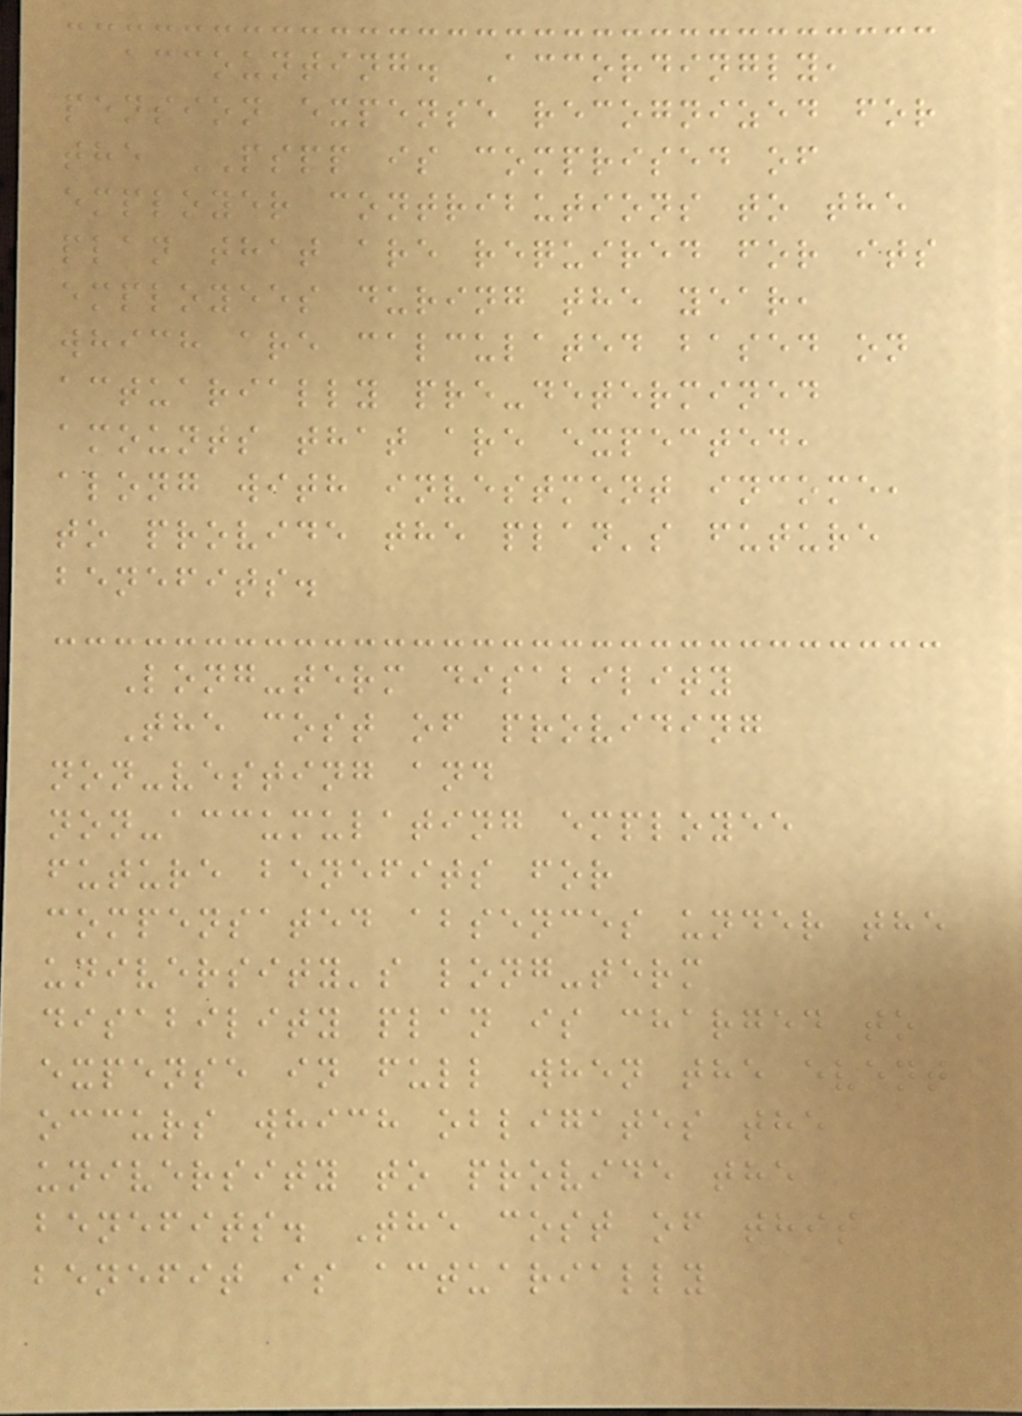accounting. Accordingly,
pension expense recognized for
the PSPP is comprised of
employer contributions to the
plan that are required for its
employees during the year,
which are calculated based on
actuarially pre-determined
amounts that are expected,
along with investment income,
to provide the plan's future
benefits.
Long-term disability
The cost of providing
non-vesting and
non-accumulating employee
future benefits for
compensated absences under the
university's long-term
disability plan is charged to
expense in full when the event
occurs which obligates the
university to provide the
benefits. The cost of this
benefit is actuarially
